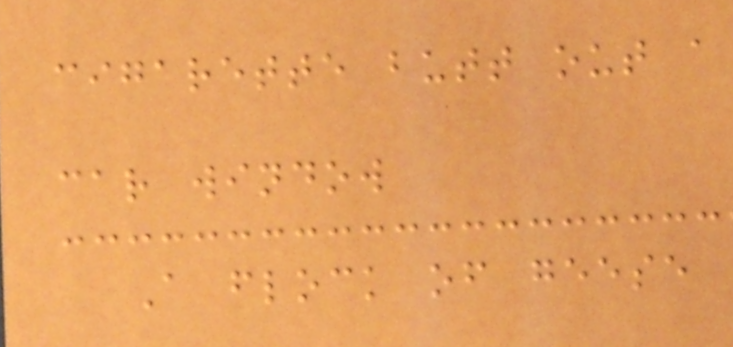cigarette butt out a
car window
A flock of geese
